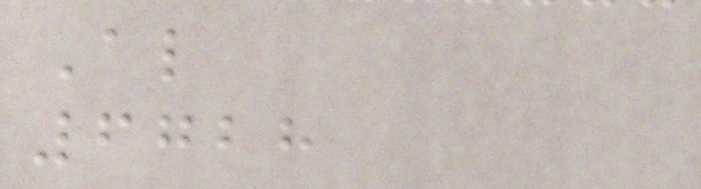Al
6728
